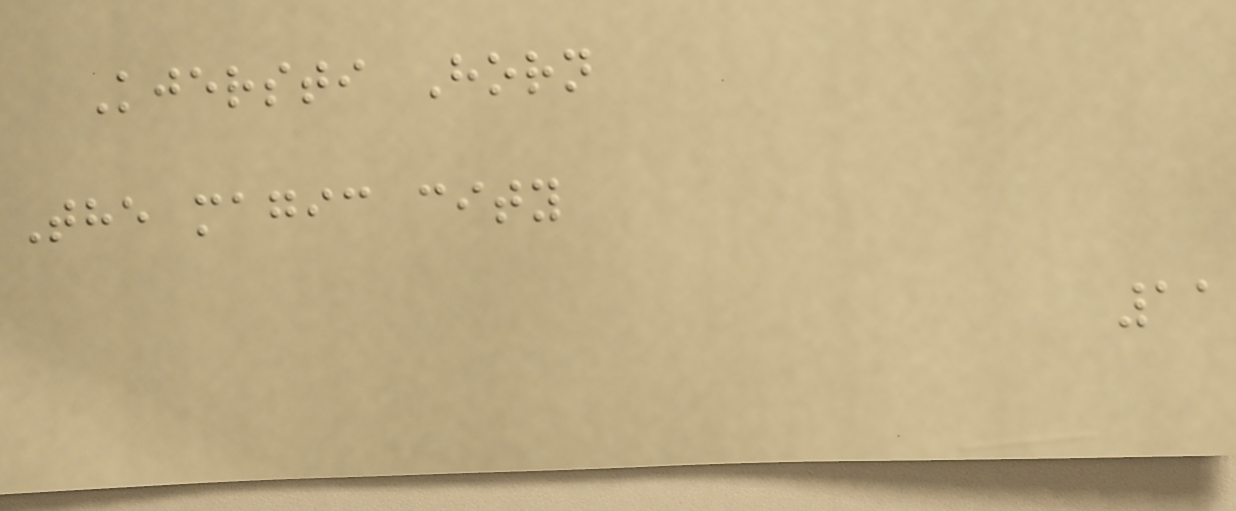Kjersti Horn
The magic city
11
